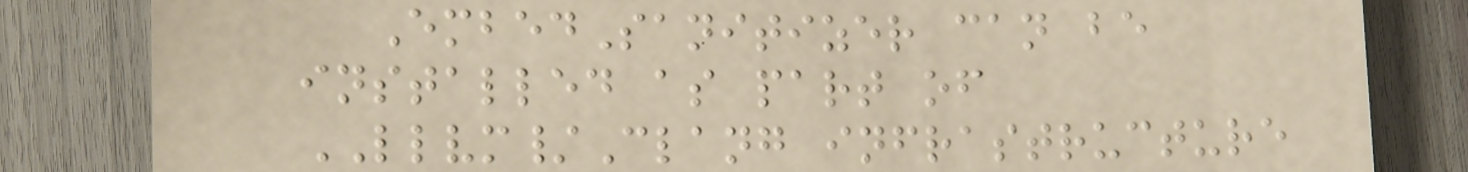EmbedSanitizer can be
installed as part of
LLVM/Clang infrastructure
